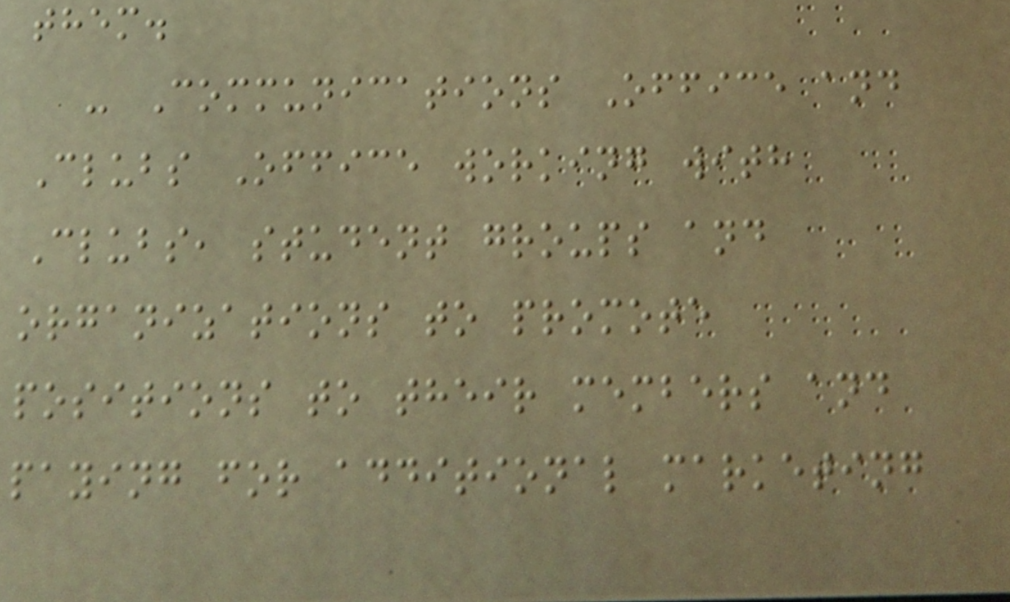them.
- Communications Office and
Clubs Office working with
Clubs, student groups and
organizations to promote
positions to their members and
paying for additional marketing
